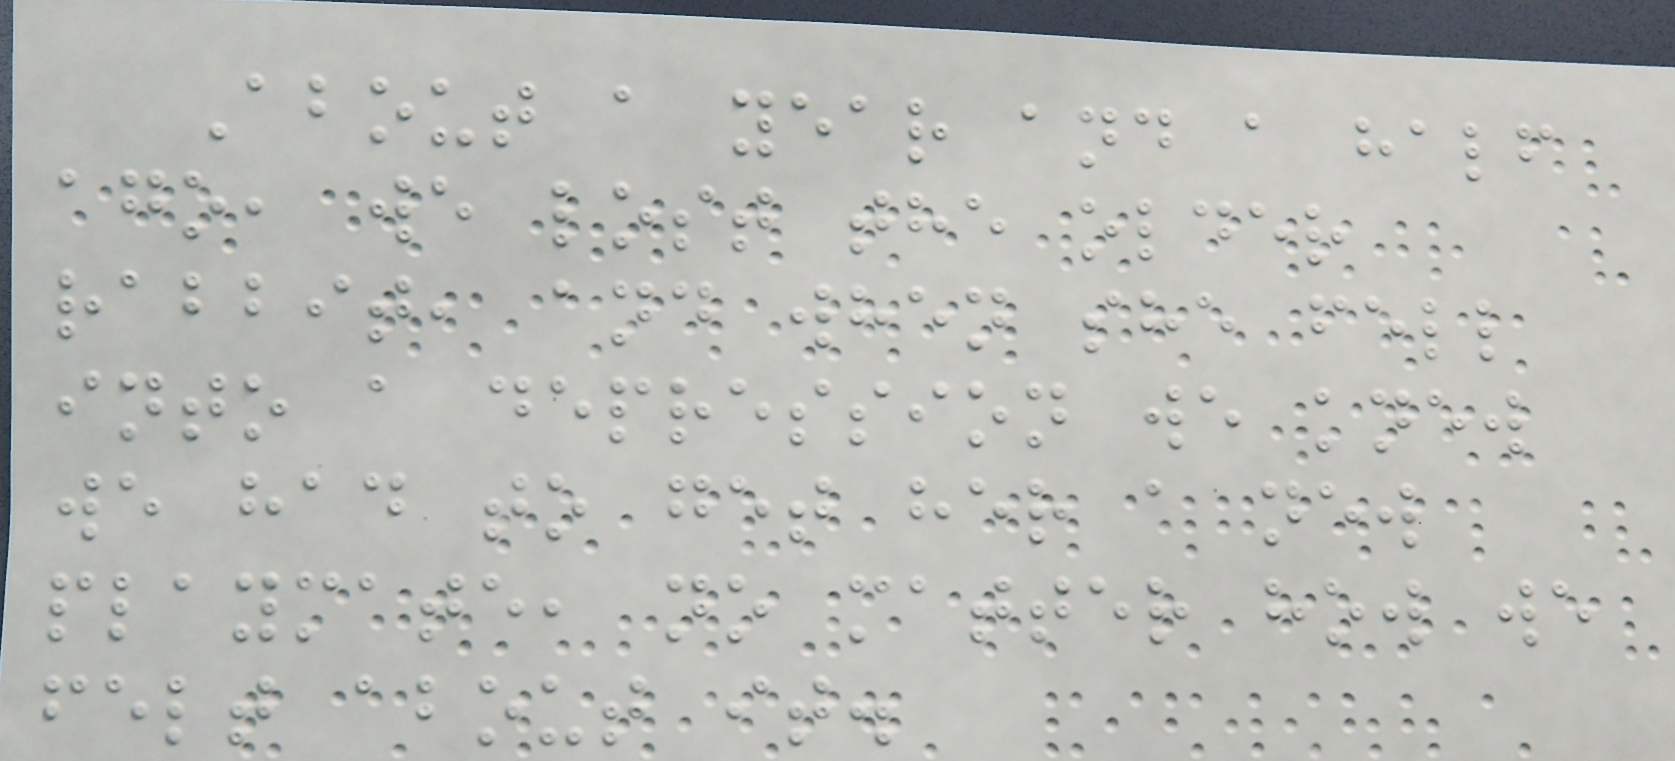About a year and a half
ago, we lost the older
rabbit, and when she fell
into a depression we knew
we had to get her a new
playmate, no matter how we
felt about it.
